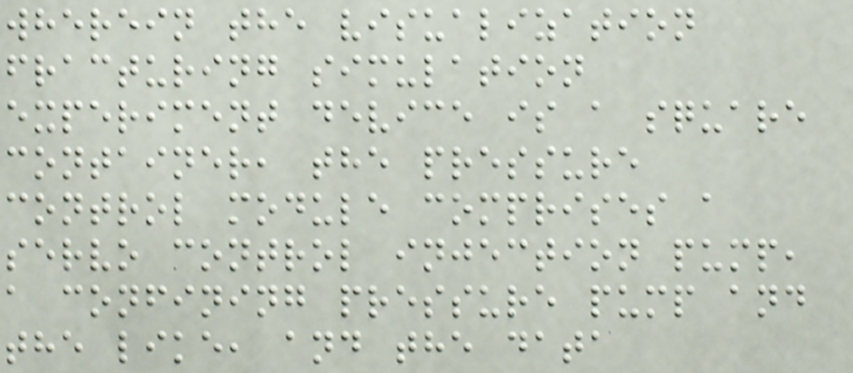wherein the visualization
fracturing simulation
experiment device is a square
container, the pressure
control module comprises a
servo control injection pump,
a confining pressure pump and
the like, and the data
